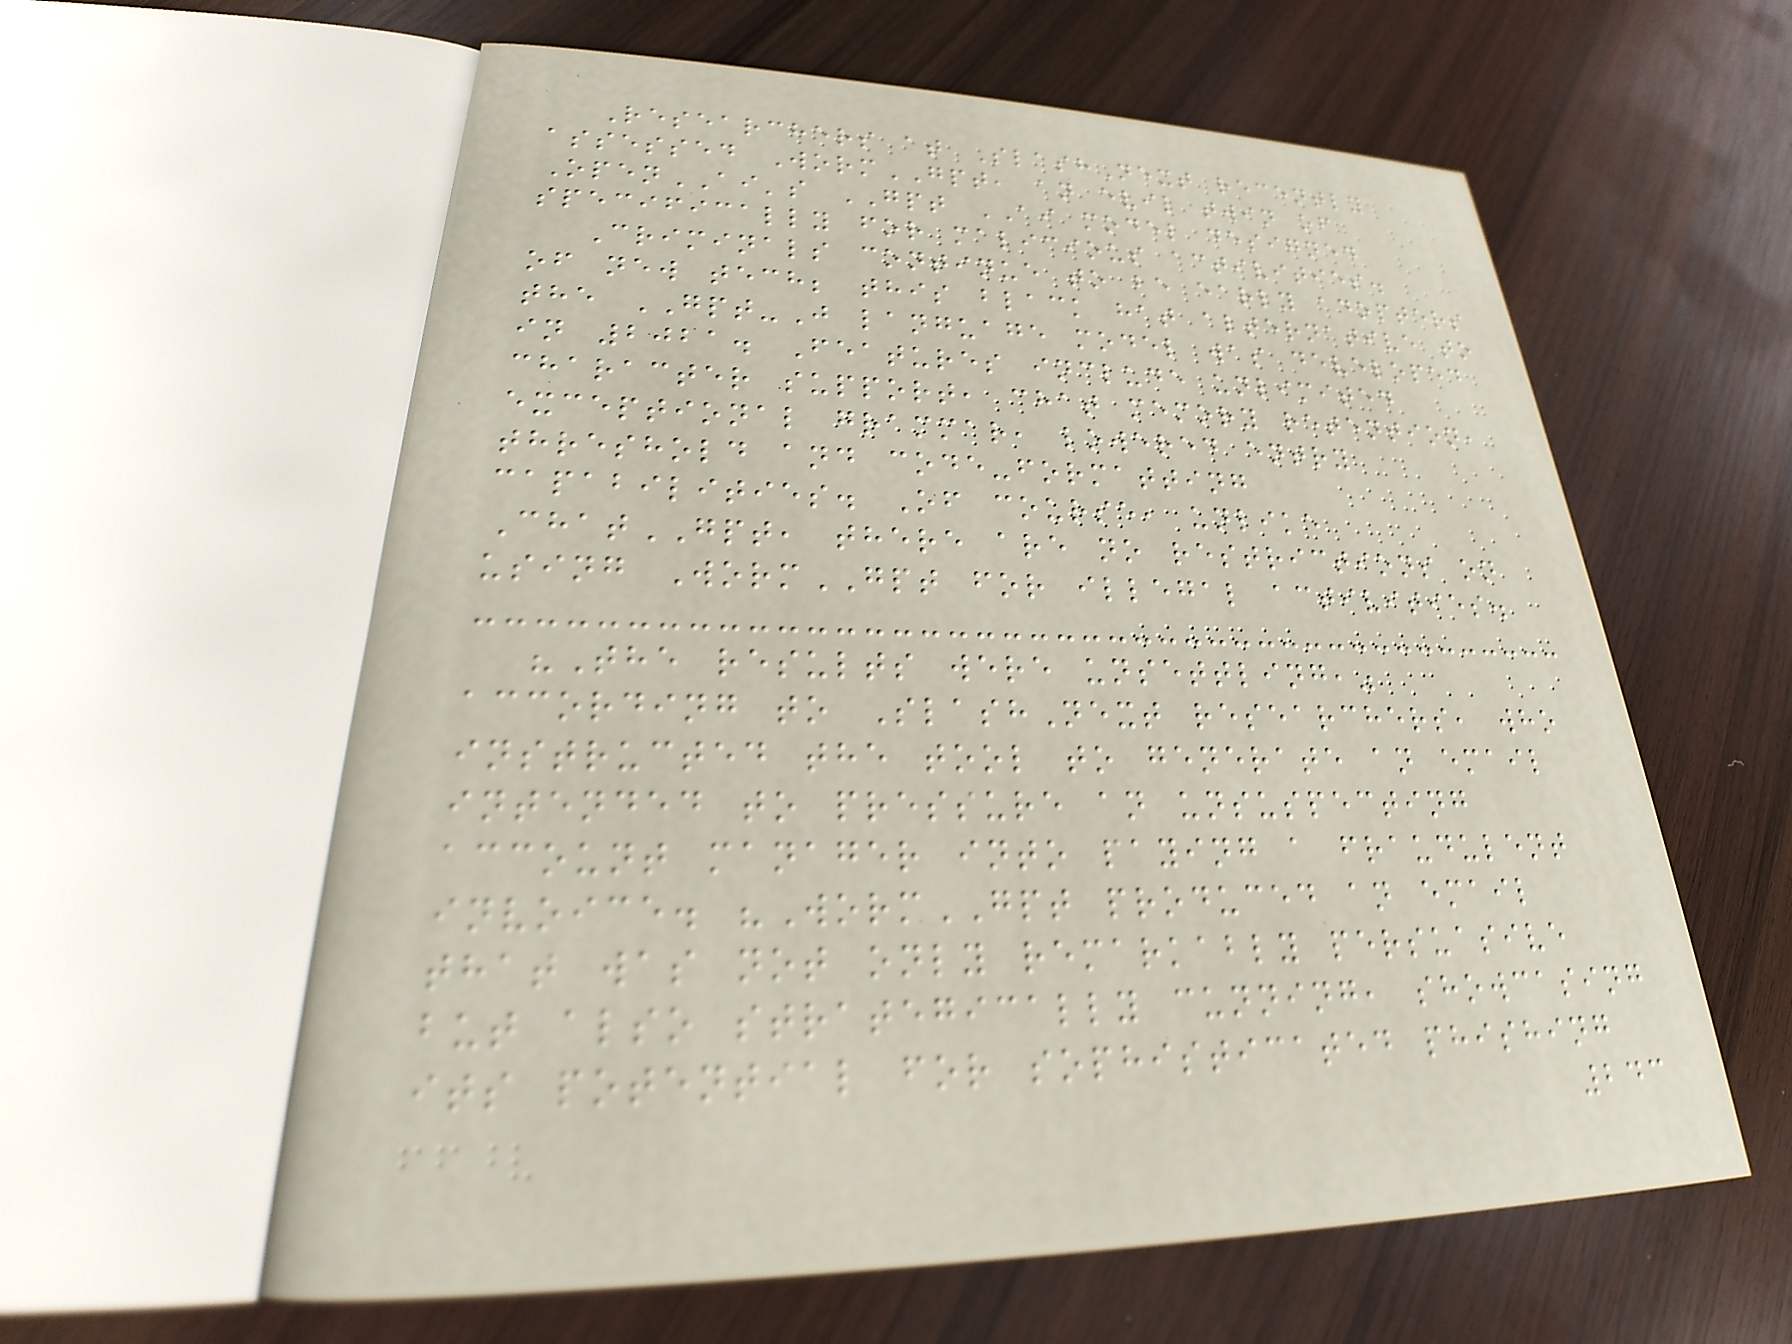Researchers at SlashNext recently
assessed WormGPT, an evil twin of
OpenAI's GPT AI model designed
specifically for malicious activities.
Criminals continue to be early adopters
of new tech; this black hat alternative to
the GPT-J language model was developed
in 2021. Features include unlimited
character support, chat memory retention,
exceptional grammar, lowered entry
threshold and code-formatting
capabilities. Of course, unlike
ChatGPT, there are no restrictions on
using WormGPT for illegal activities.
"The results were unsettling,"
according to SlashNext researchers, who
instructed the tool to generate an email
intended to pressure an unsuspecting
account manager into paying a fraudulent
invoice. "WormGPT produced an email
that was not only remarkably persuasive
but also strategically cunning, showcasing
its potential for sophisticated phishing
243
